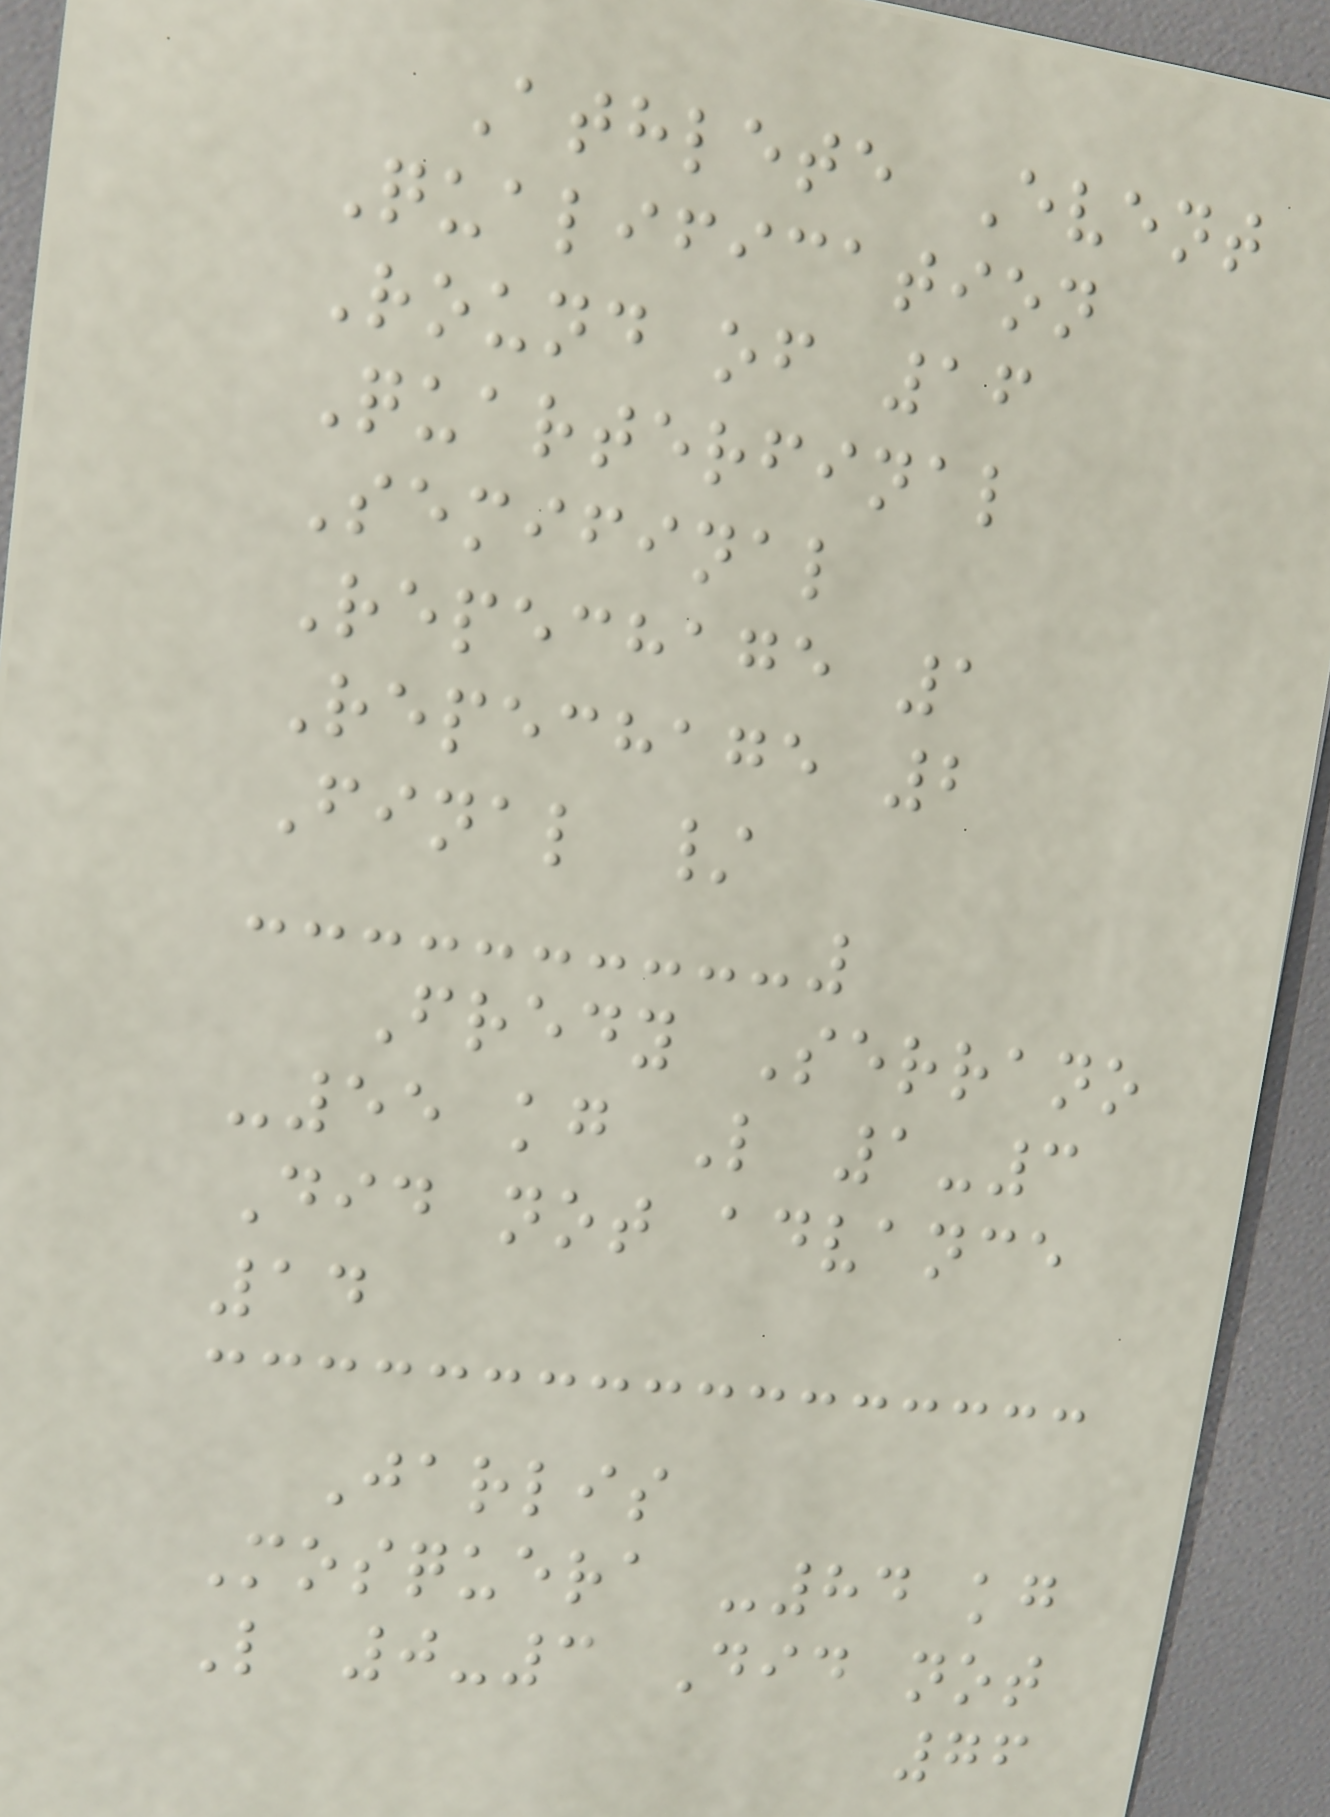Athlete Event
Qualification
Round of 16
Quarterfinal
Semifinal
Repechage 1
Repechage 2
Final /
Fredy Serrano
-55 kg L 1-3
Did not advance
14
Jarlis
Mosquera -84 kg
L 0-3 Did not
76
